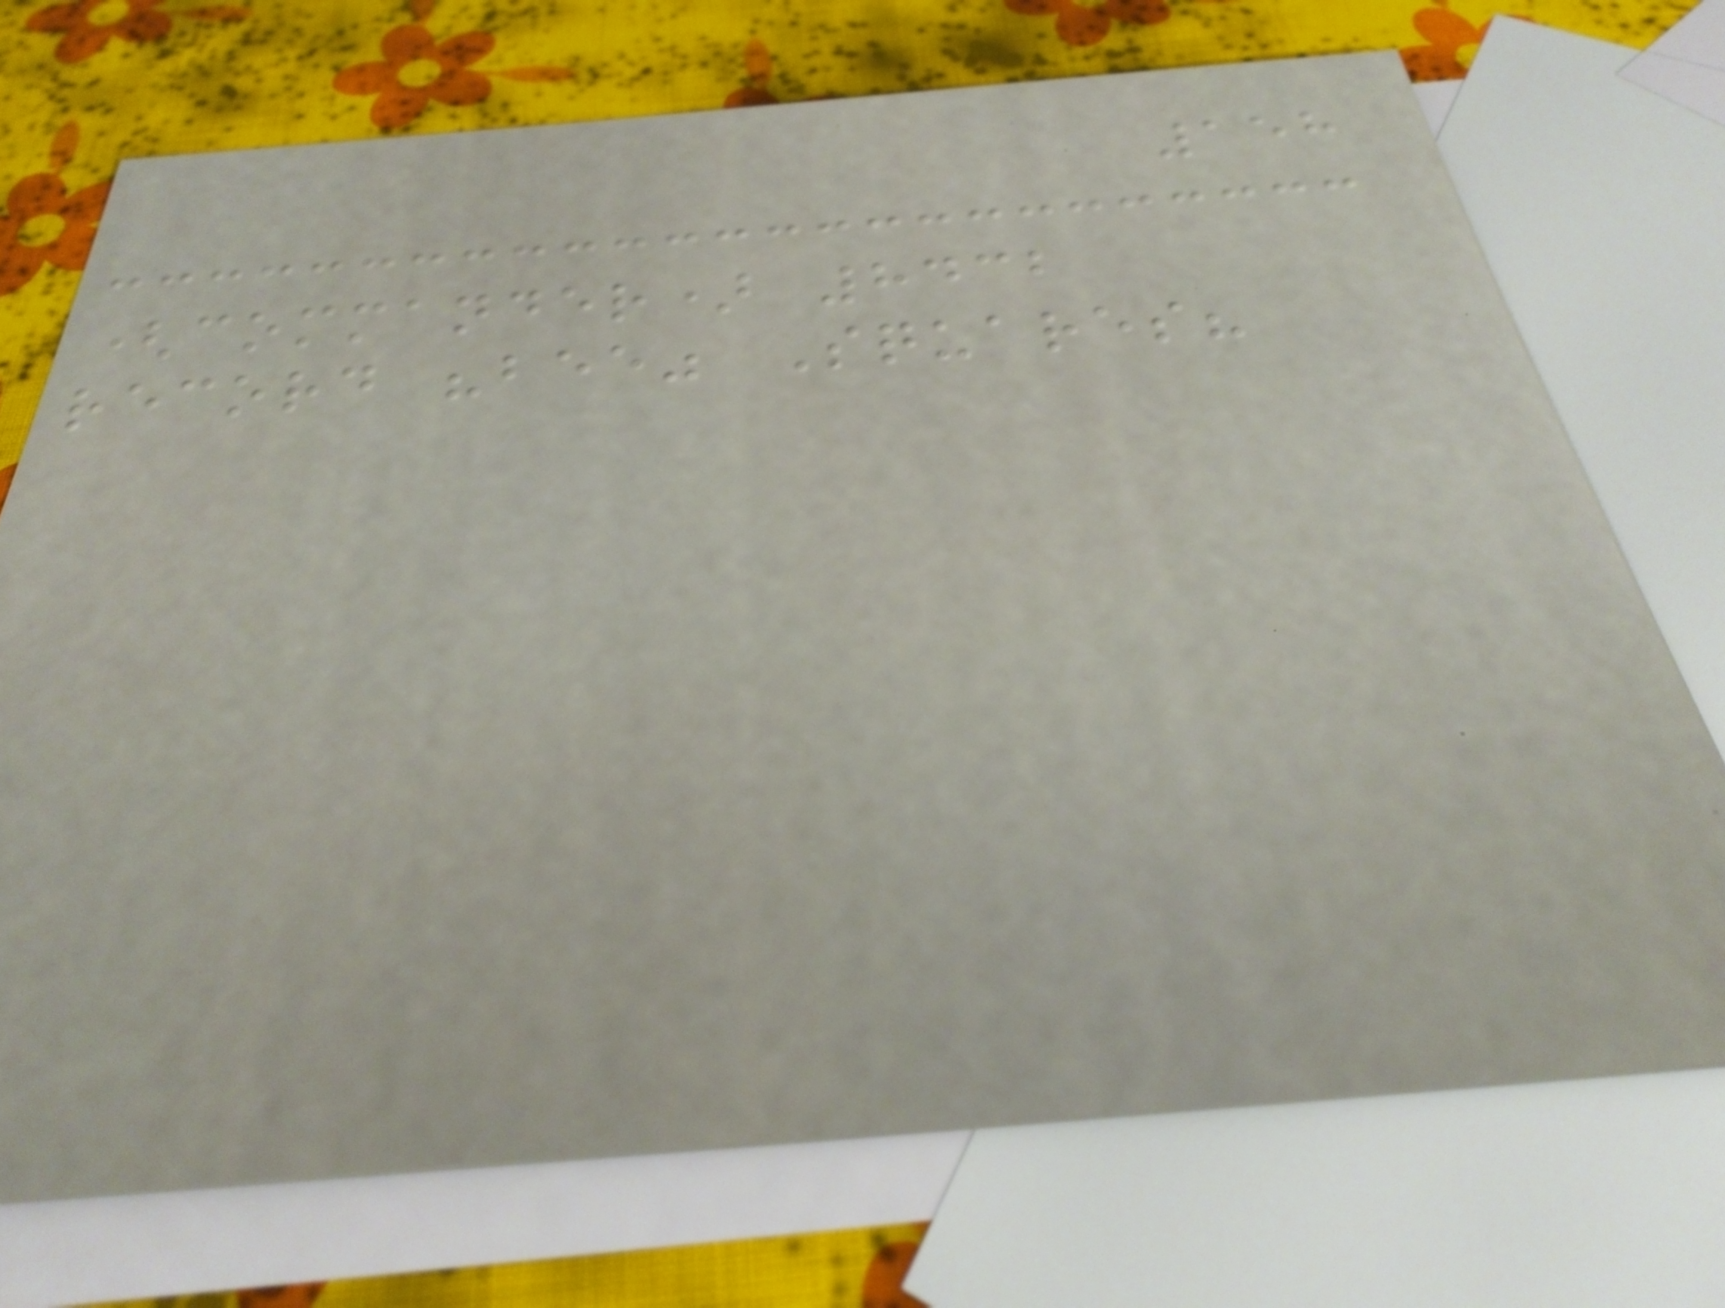158
(commander) 8432
record "bee" Squares?
